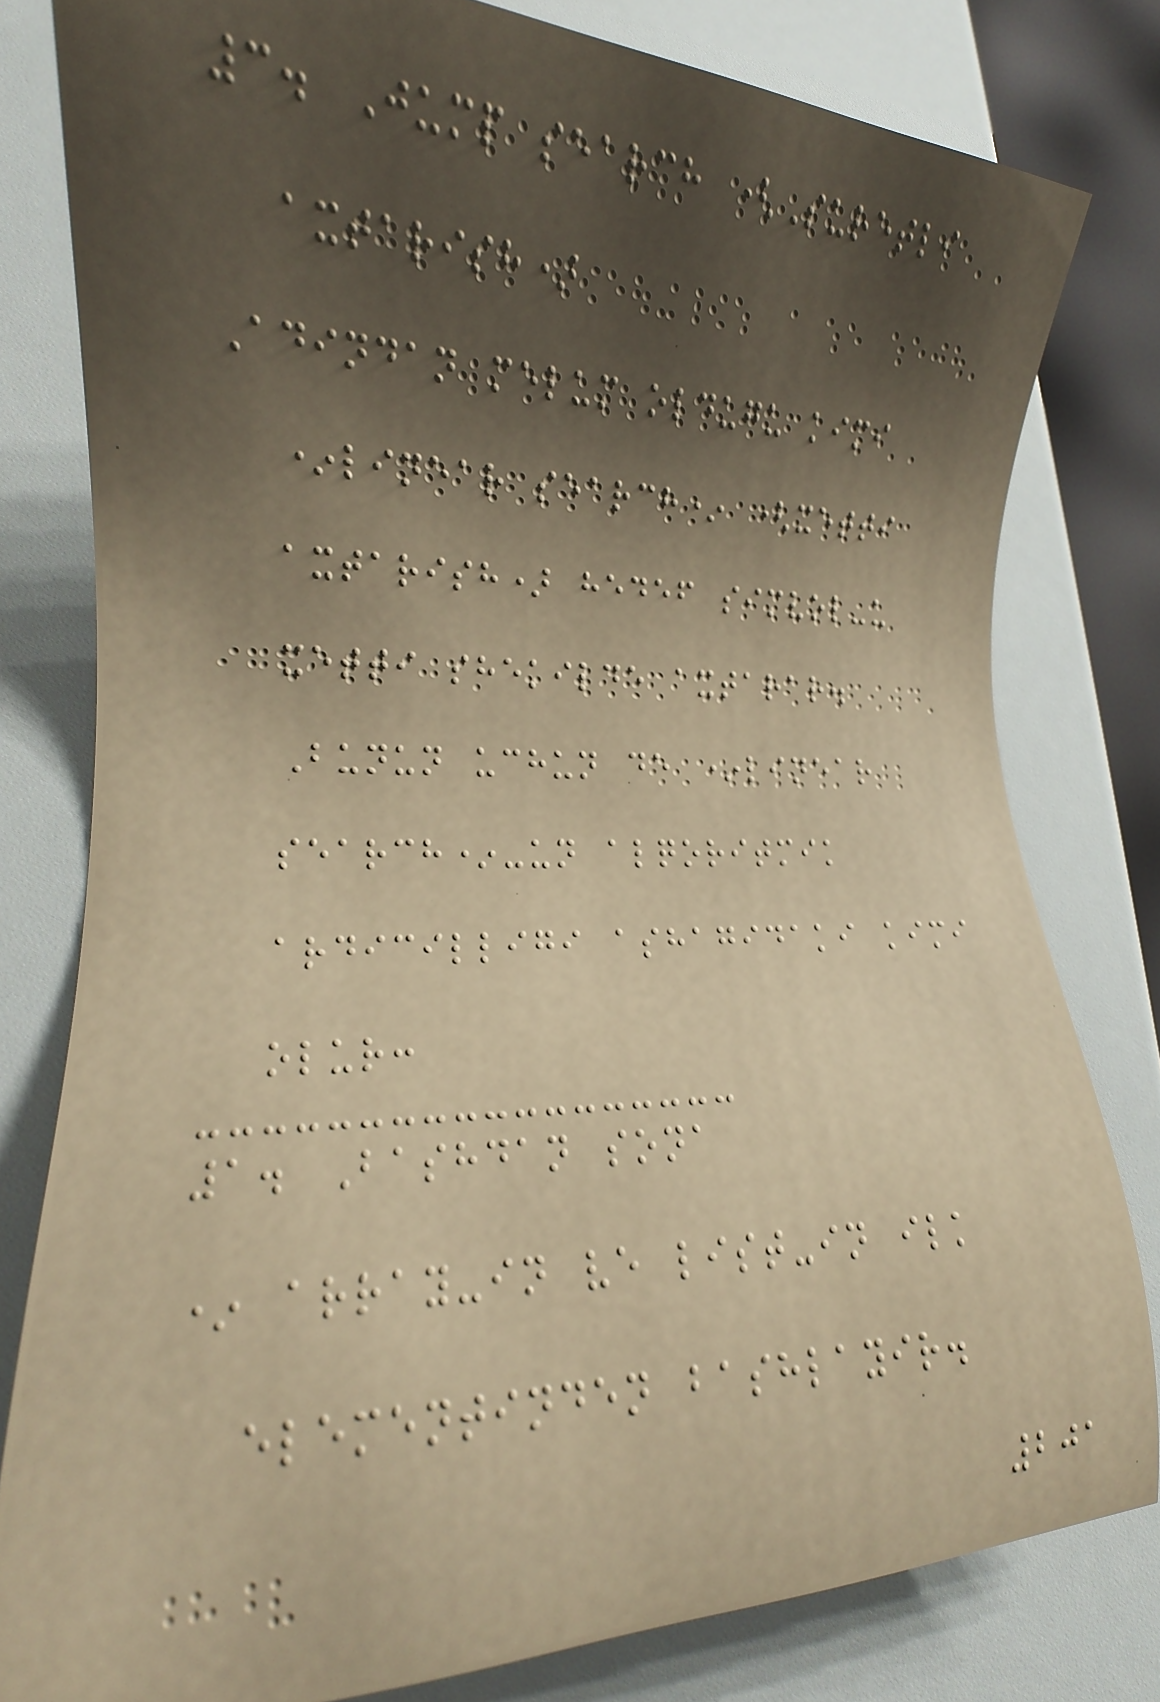3. Jump search (Suretli
axtarish)
Adindan melum oldugu kimi
*linear search* (xetti
axtarish) hedef simvol-u
xetti shekilde axtarar.
Bunun uchun de *linear
search*-un alqoritmik
ardicilligi ashagidaki kimi
olur:
1. Bashdan sona
* array-in ve list-in ilk
elementinden bashlayir.
201
